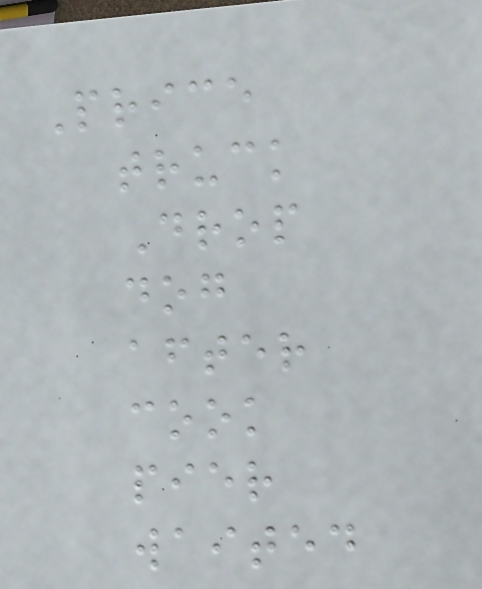Price
truck
Drop
dog
after
cook
pier
waited
